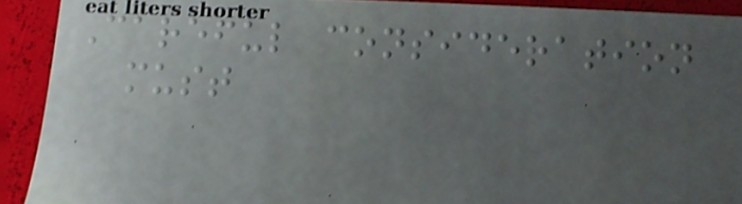Careful consideration
must
